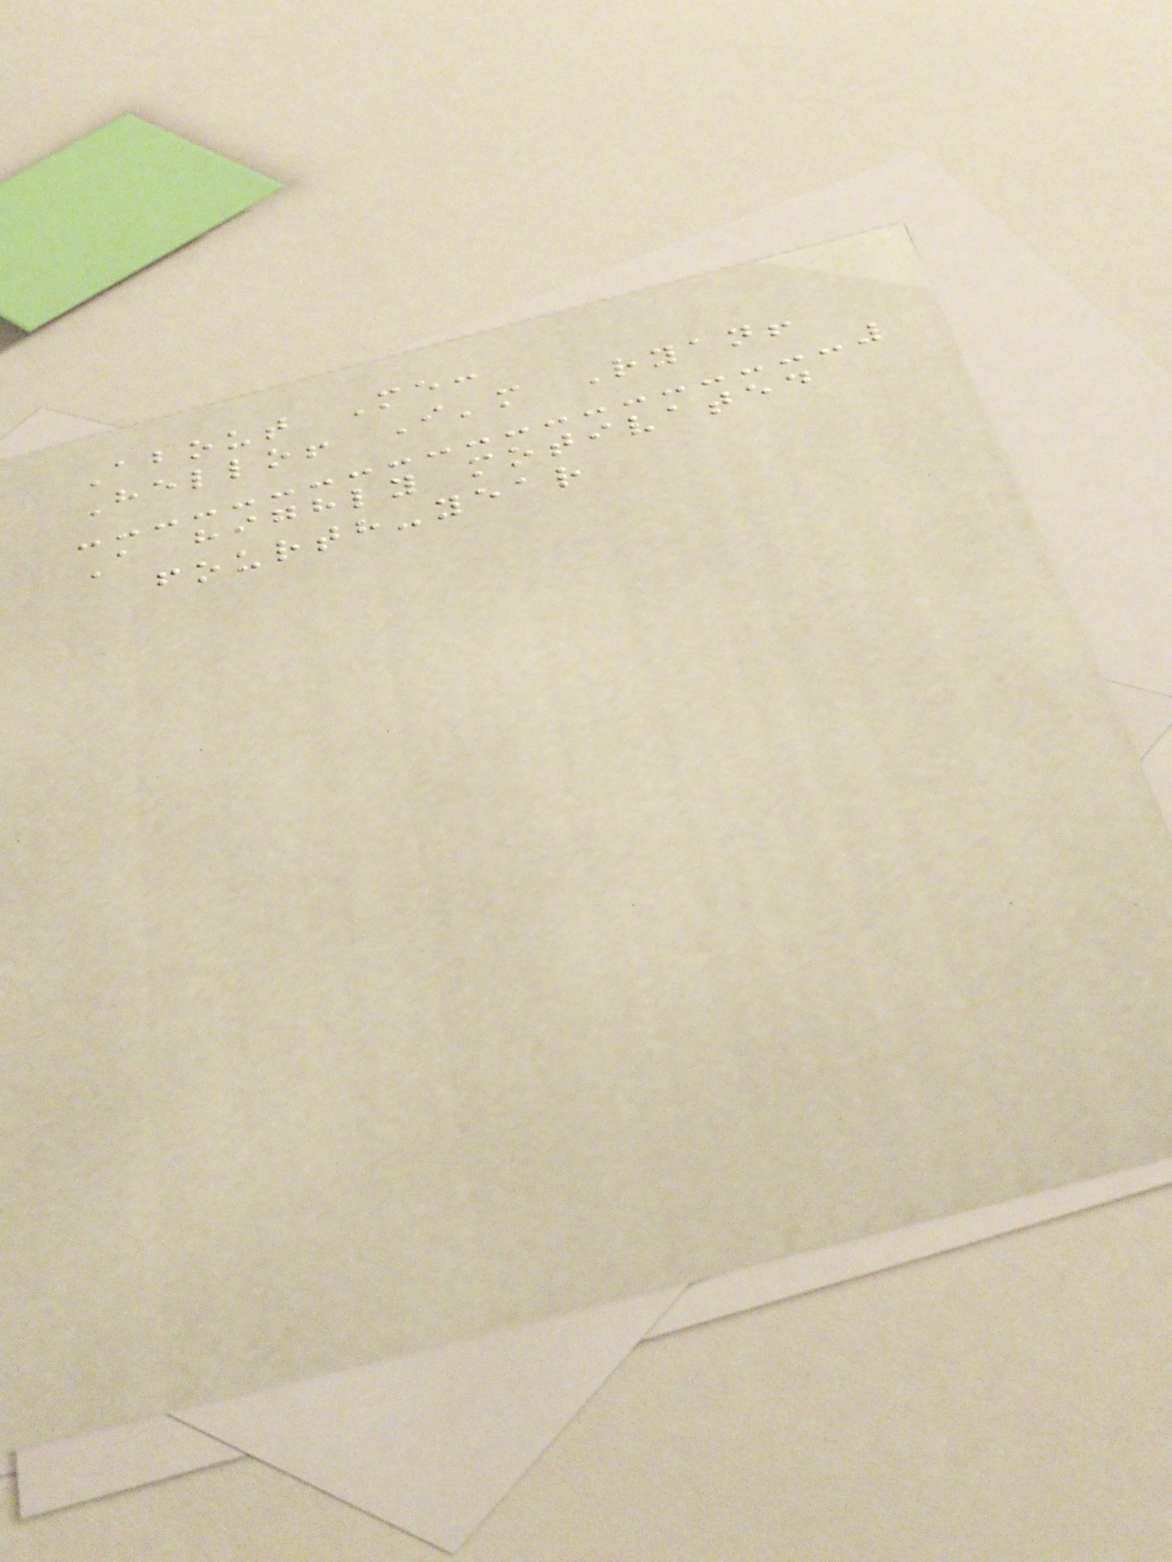About Me:
Hello! I'm Ryan!
A highly motivated
fourth-year
